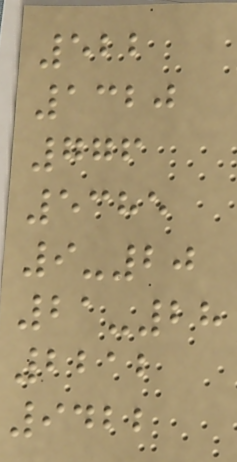522
1320
776
5385
9-20
21-28
2212
9422
